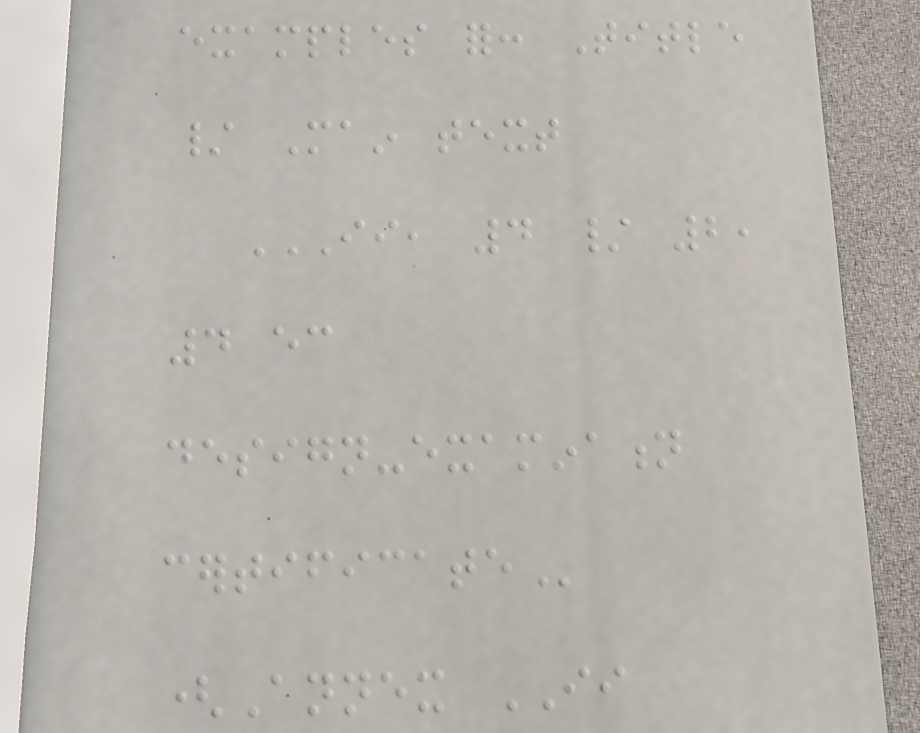examples for: Title
/ Main text
II, 4 / 2,
4 EC
DESIGN-EXAMINATION
CERTIFICATE
(Annex II
